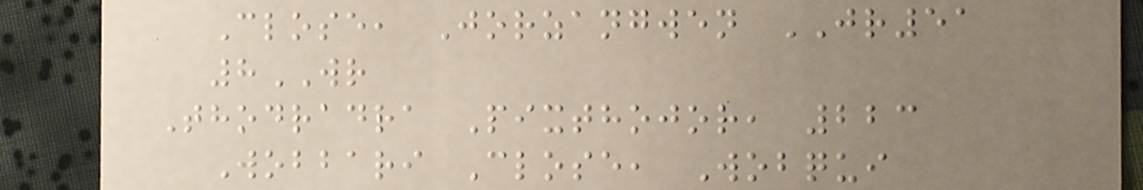Close, Jorzangwen JR51
8WR
Thodradra Pixthojor, 223
Wobbari Close, Wobqui
